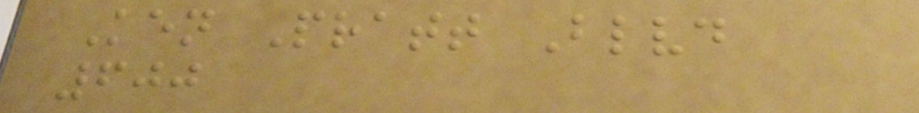Ken Pratt Blvd
600
